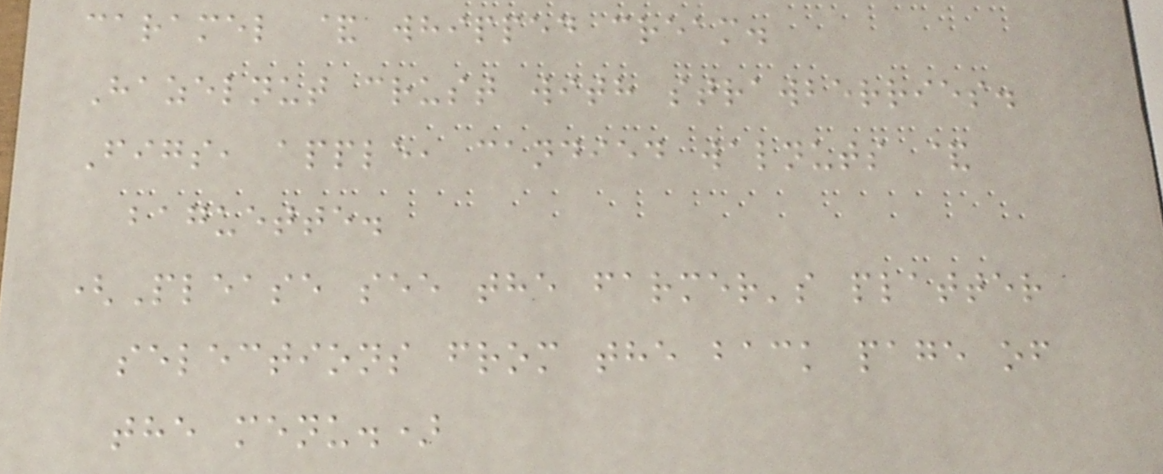caramel & whipped cream.
Hazelnut crust with strawberries.
Figs, apple, candied walnuts &
baguette.
(Please see the farmer's platter
selections from the back page of
the menu.)
